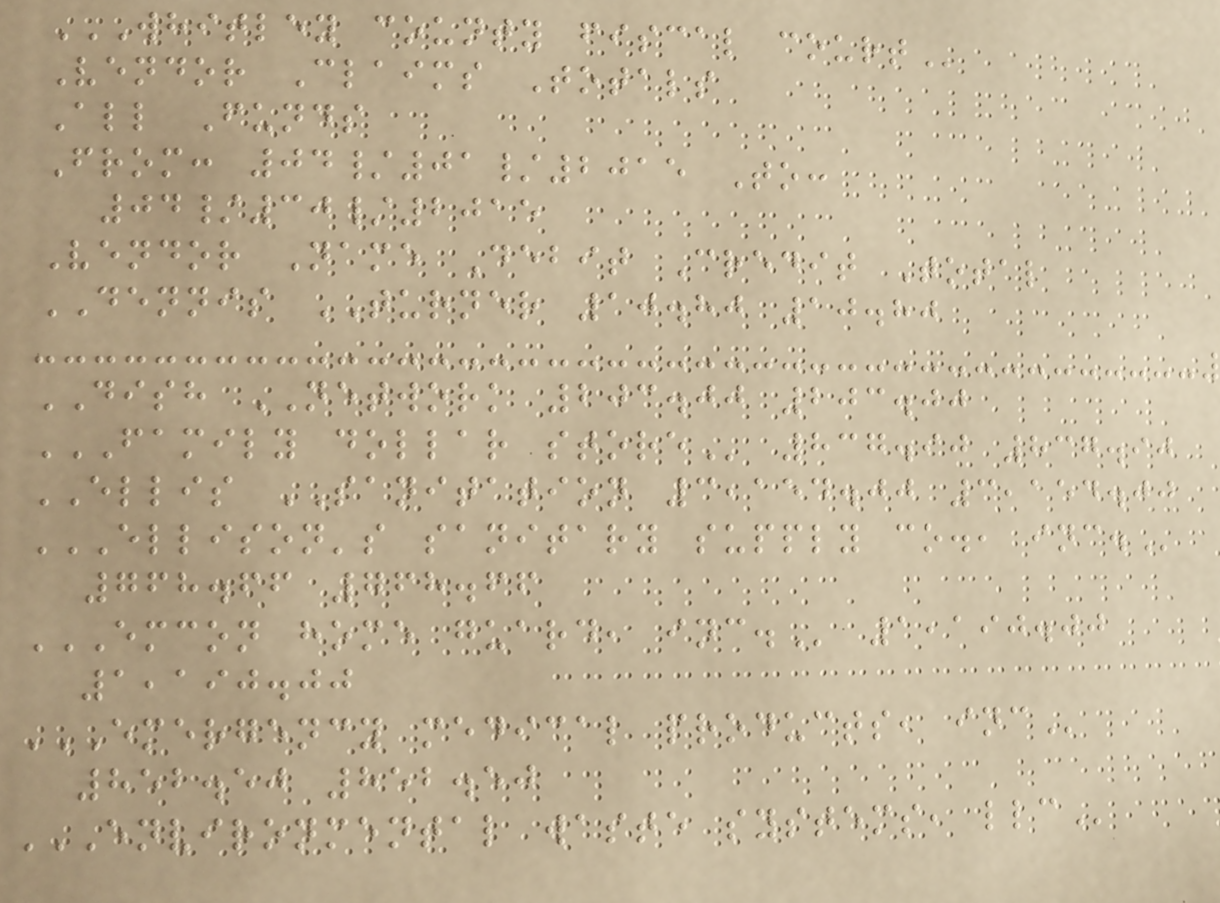WHITLEY COUNTY FISCAL COURT
Vendor Claims Totals
All Funds
From: 04/01/2015 To:
04/30/2015
Vendor Name Debit Credit Total
DENNIS TURNER 10.80 10.80
DISH NETWORK 203.00 203.00
FAMILY DOLLAR STORE 837.90 837.90
ELLIS SANITATION 3,154.00 3,154.00
ELLISON'S SANITARY SUPPLY CO., INC.
768.66 768.66
EMCON HOME GUARD, INC. 1,190.00
1,190.00
EMERGENCY MEDICAL PRODUCTS, INC
852.50 852.50
ENVIRONMENTAL WASTE SYSTEMS, LLC
